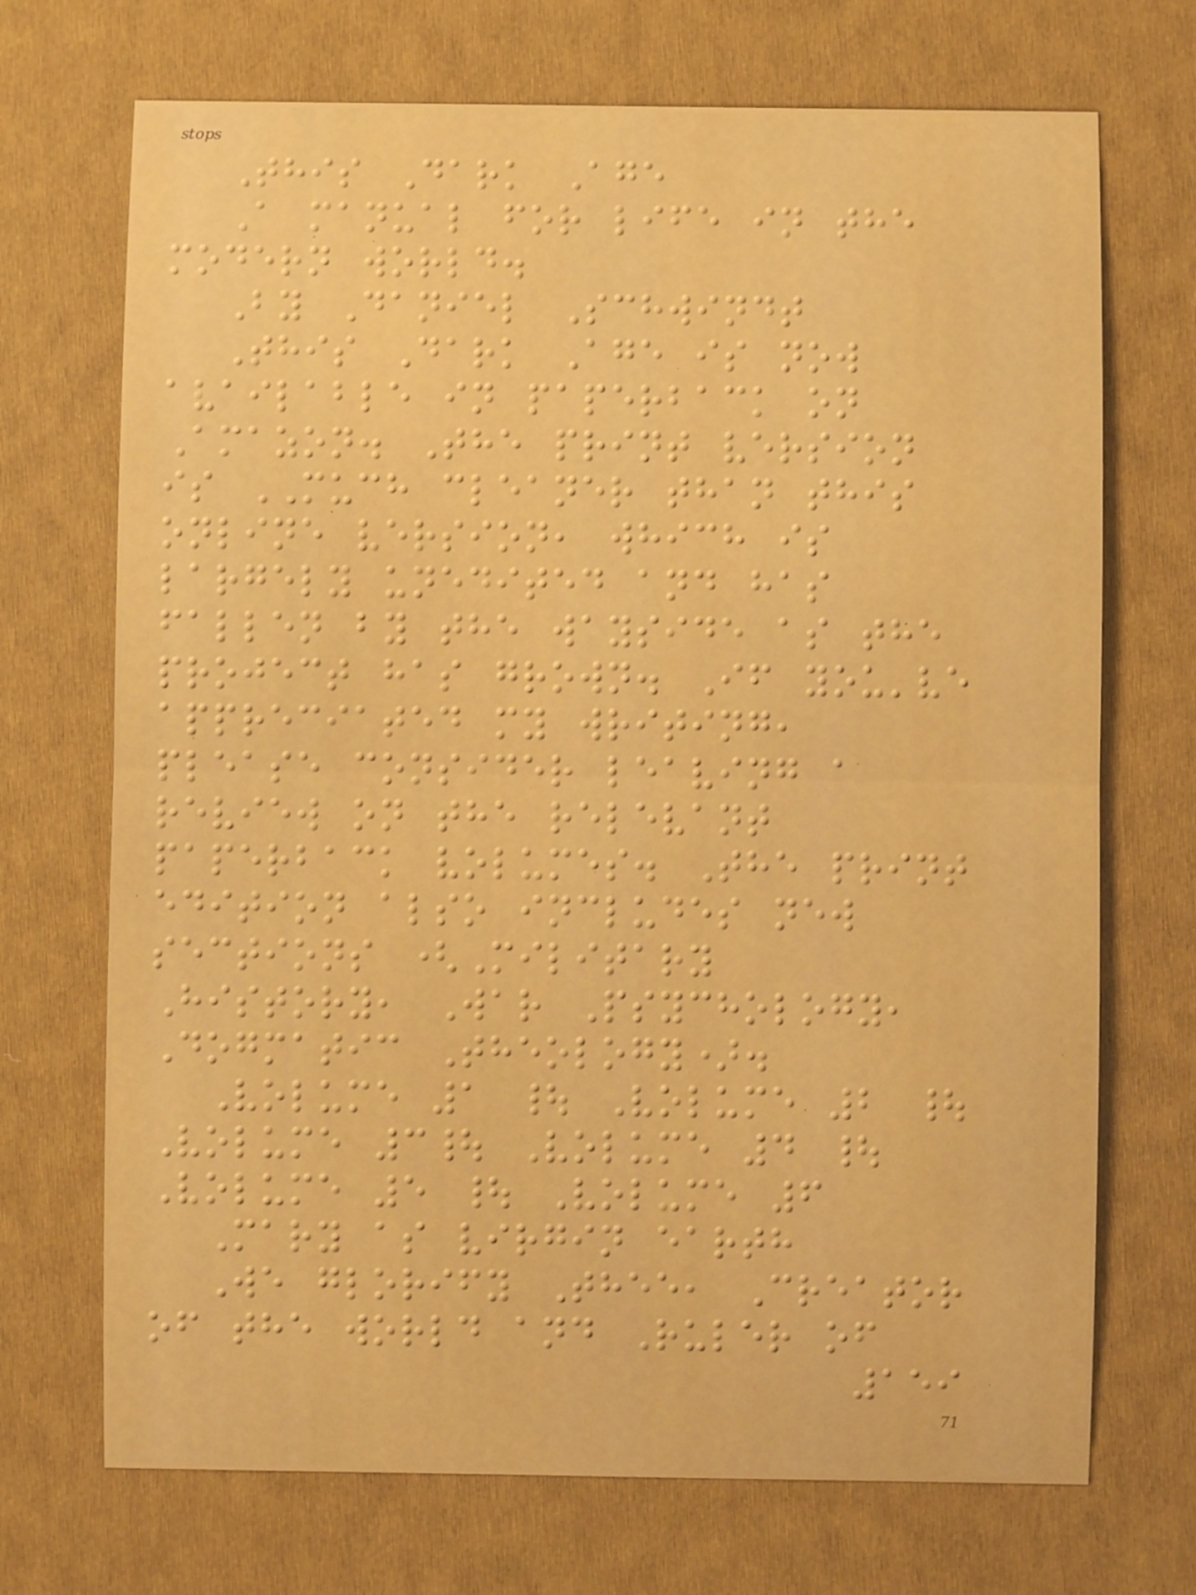This Dark Age
A manual for life in the
modern world.
By Daniel Schwindt
This Dark Age is now
available in paperback on
Amazon. The print version
is MUCH cleaner than this
online version, which is
largely unedited and has
fallen by the wayside as the
project has grown. If you've
appreciated my writing,
please consider leaving a
review on the relevant
paperback volumes. The print
edition also includes new
sections (Military
History, War Psychology,
Dogmatic Theology).
Volume 1 | Volume 2 |
Volume 3| Volume 4 |
Volume 5 | Volume 6
Mary as virgin earth
We glorify Thee, Creator
of the world and Ruler of
159
